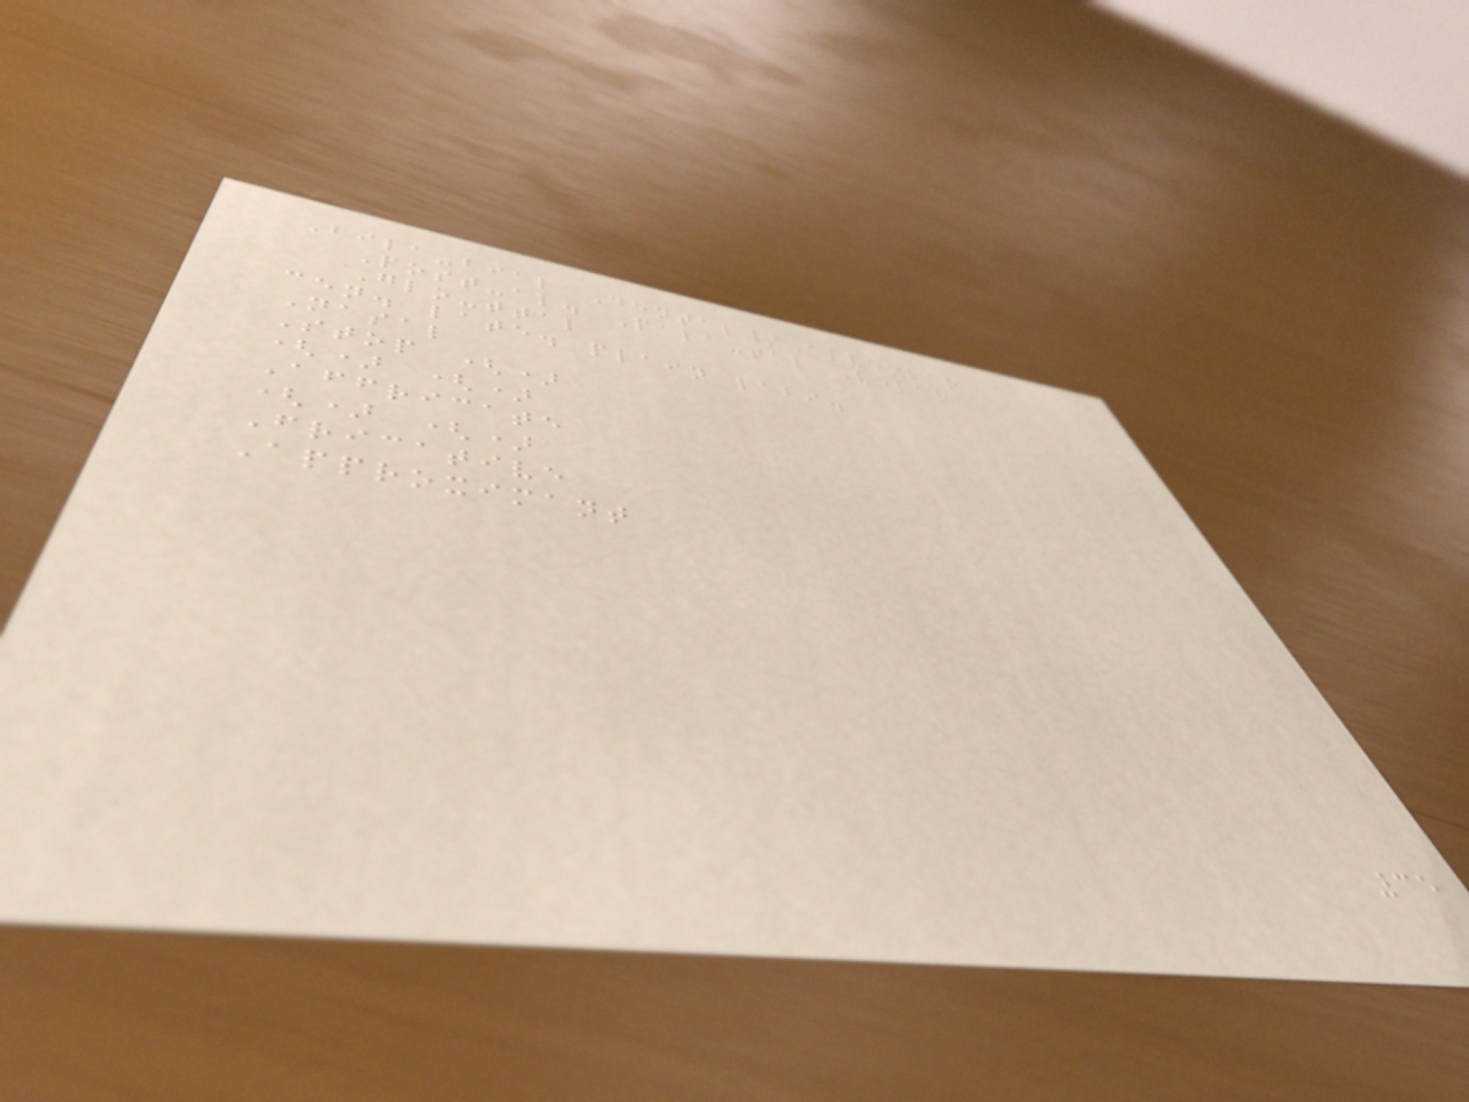Bila-bial Dental/Alveolar
Post-al. Pala-tal Velar
Glo-ttal
cen. late. plain labi.
Nasal
Stop ()
() ()
Affricate
() ()
Fricative
Approximant
35
